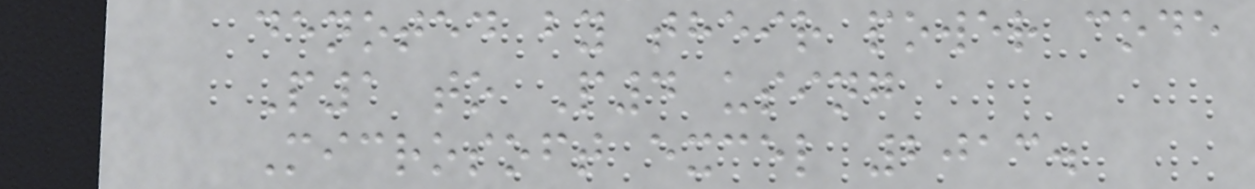denoted by their power code
P1 to P4 using
Microsoft excel 2013.
